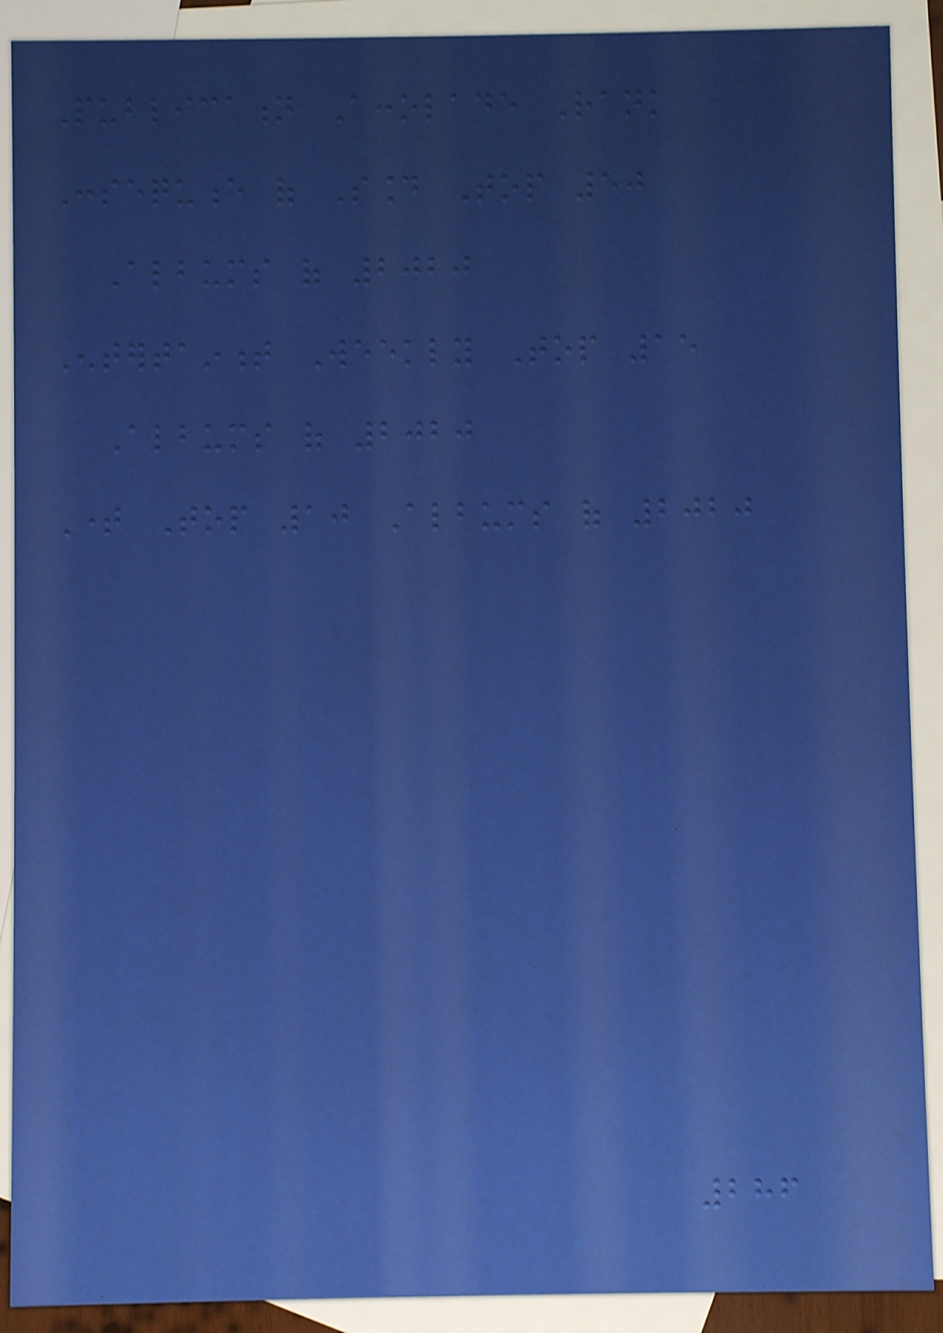Publication Accolade Rank
Consequence of Sound Top 50
Albums of 2020
Entertainment Weekly Top 15
Albums of 2020
Time Top 10 Albums of 2020
286
